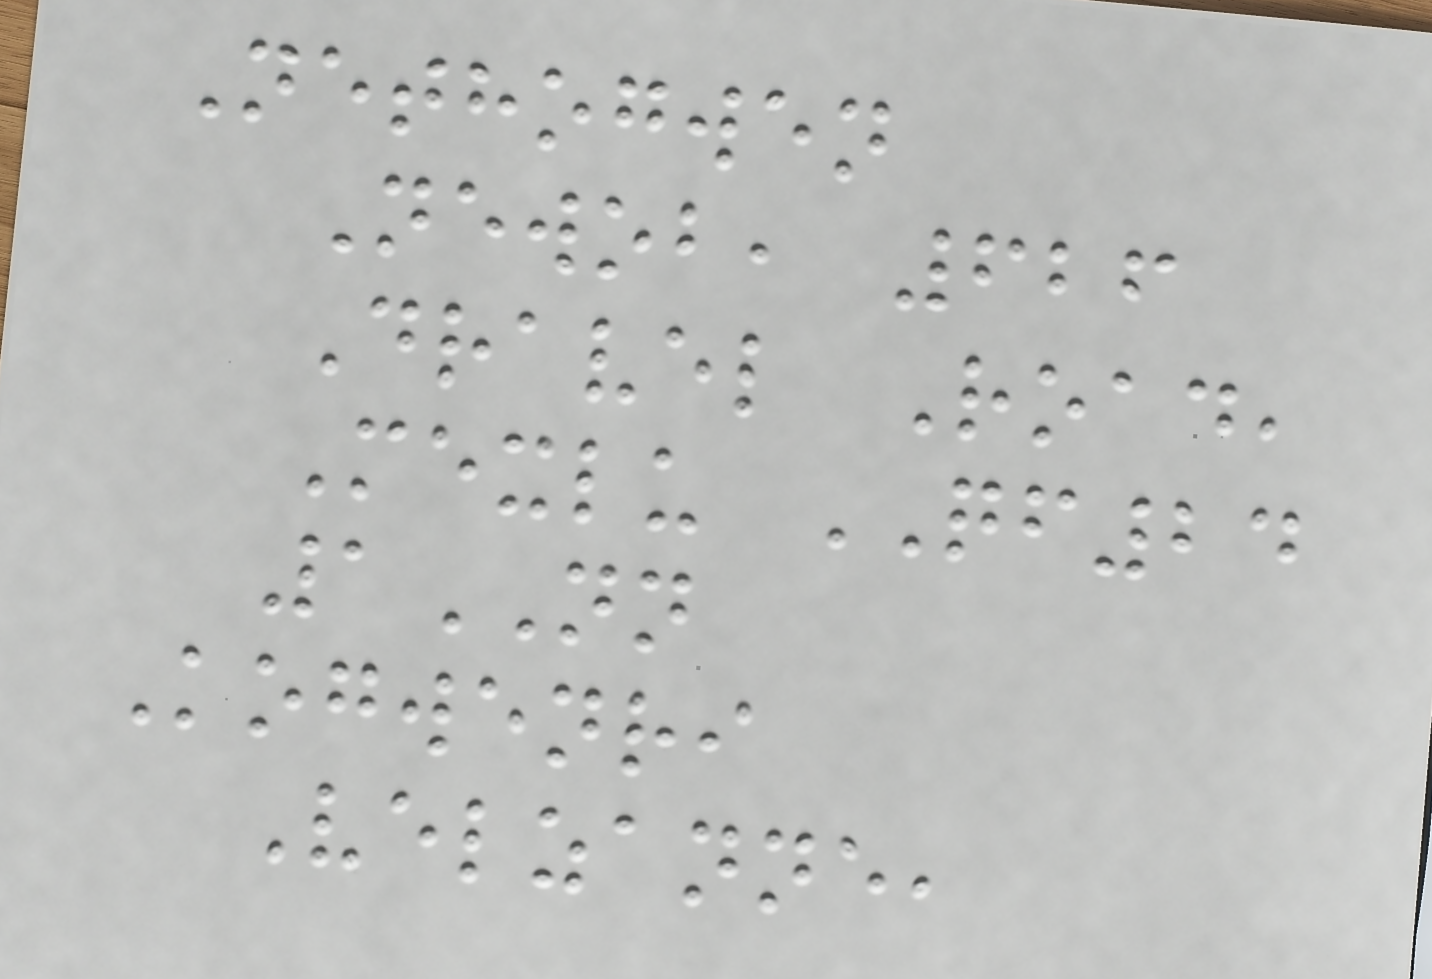Nethogwen
Newob, 626
Dravel Road,
Mexlu QF24
1NN
Kogwenri
Velzanne,
